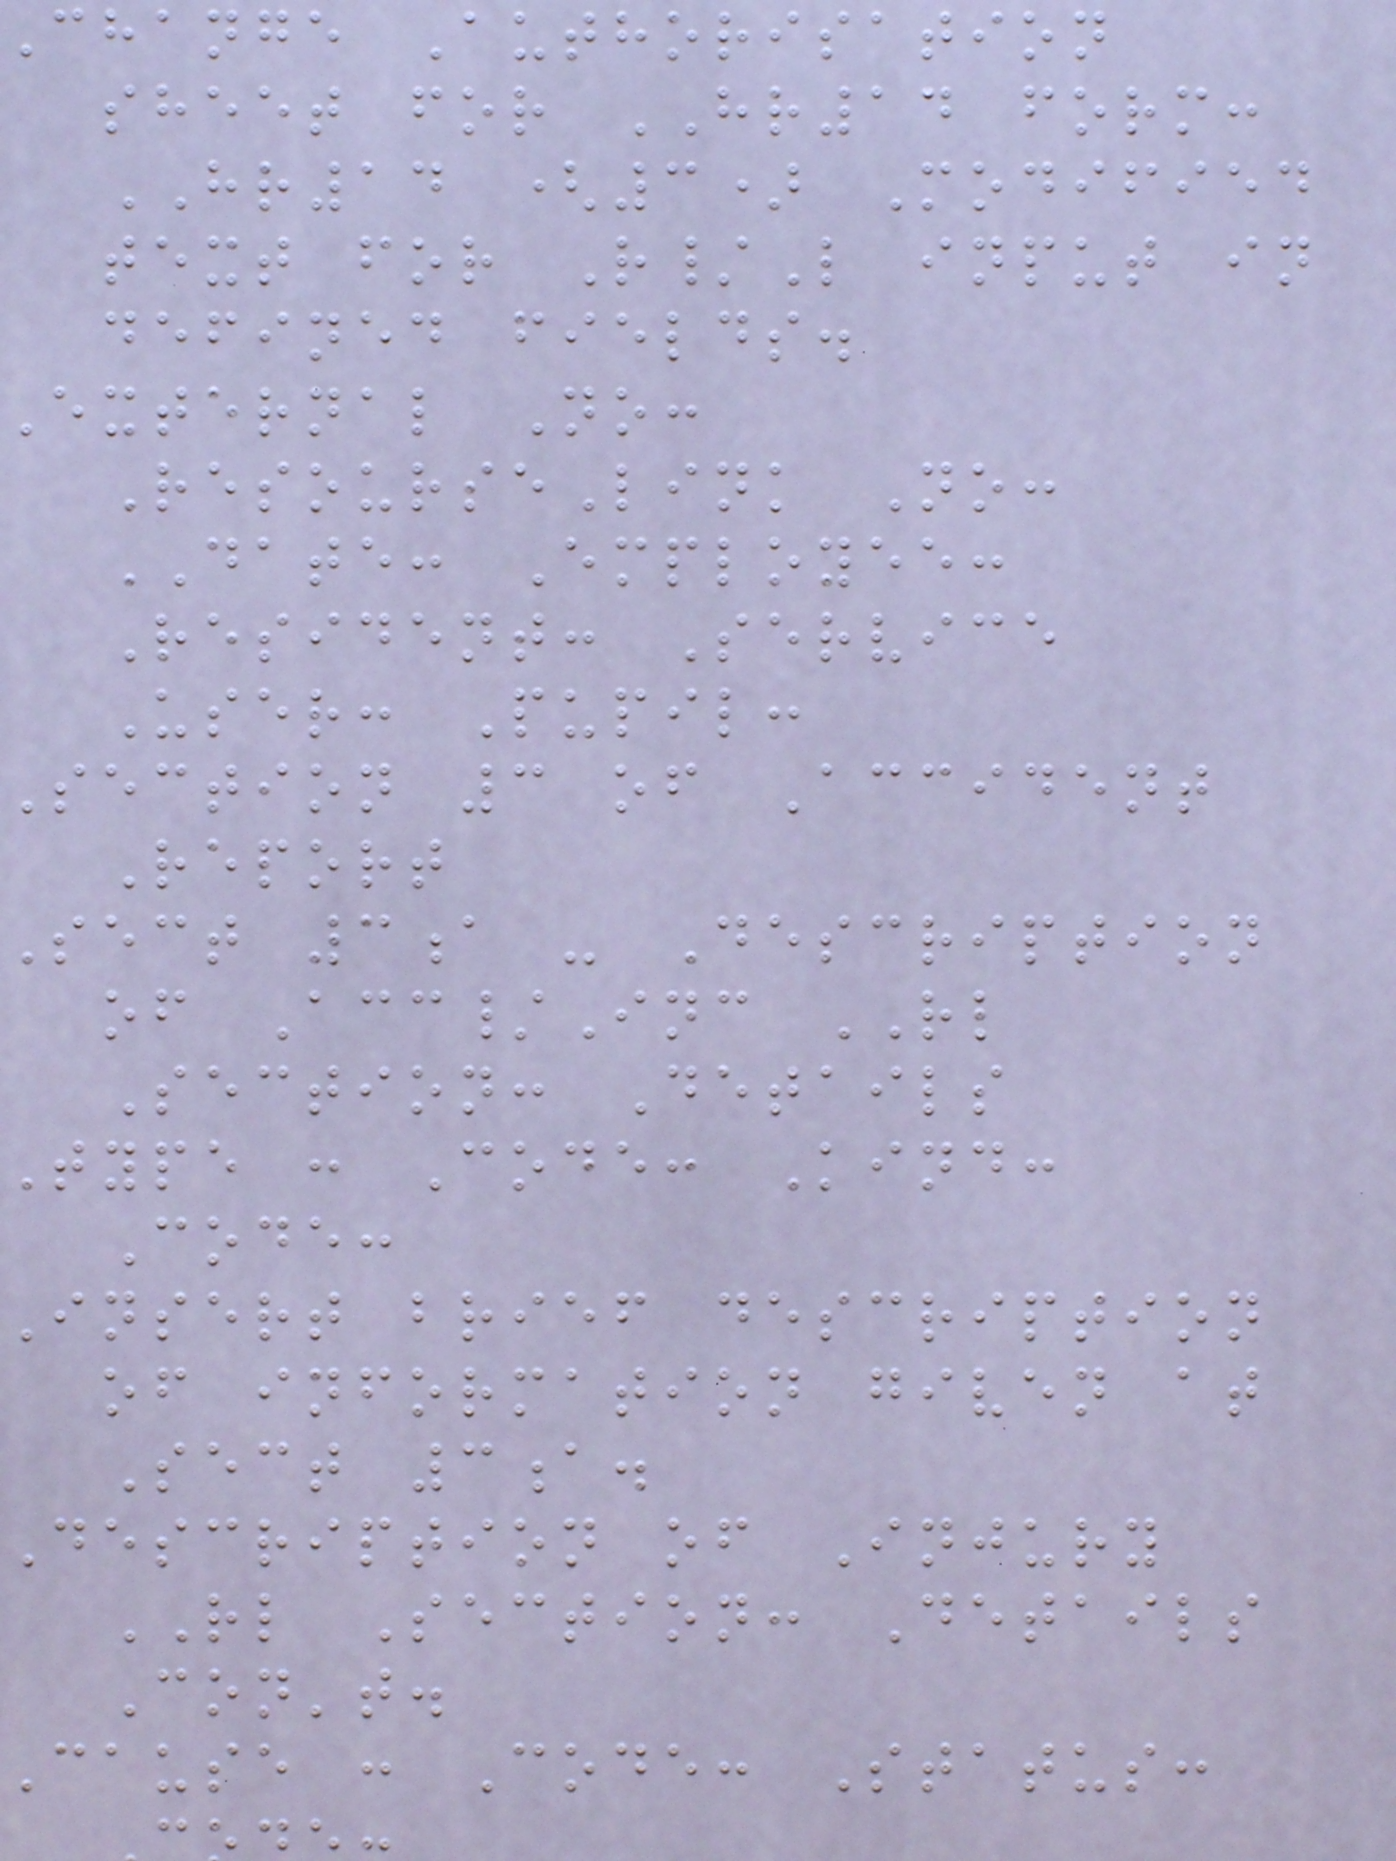change Authorisation
sheet for HR14 form:
HR14 (3) Modified
text for R/L input in
defined fields.
External No:
ResourseLink No:
DATE: Employee:
Resident: Service
User: Pupil:
Section 3 of Accident
Report
Sect 3a - Description
of Acc/Inc RL
Section: Details
Type : Code: Kind:
Code:
Insert brief description
of information given at
Sect 3a.
Description of Injury
RL Section: Details
Con't.
Cause : Code: Status:
